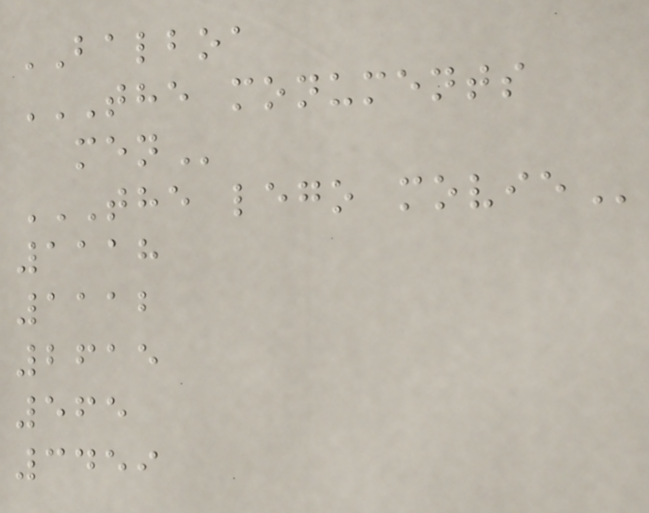BALBOA
THE MONUMENTS
MEN
THE LEGO MOVIE
1118
1112
2615
565
3459
